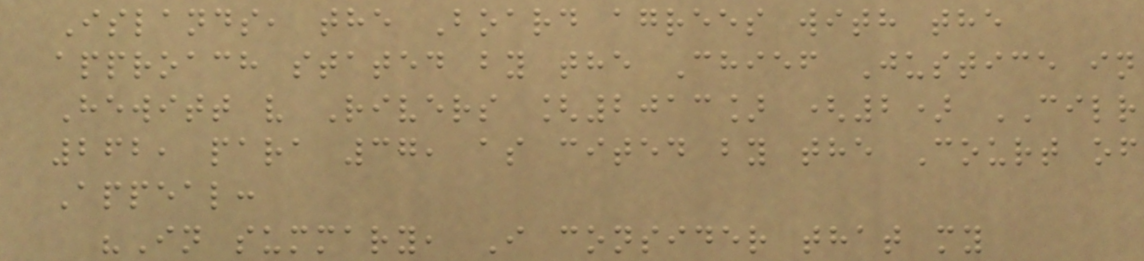Islands, the Board agrees with the
approach stated by the Chief Justice in
Hewitt v Rivers [2013] (2) CILR
262, para 37, as cited by the Court of
Appeal:
"In summary, I consider that my
